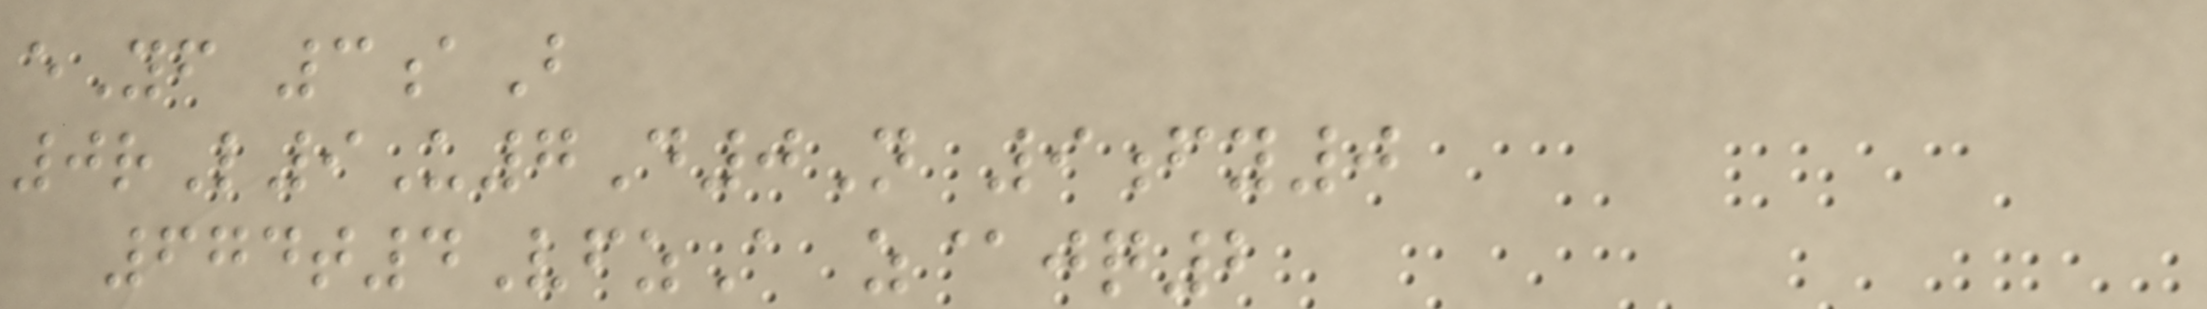eYf 3aB
0rL9U7D0N 9fy0
674t4VfzA z@jq2
